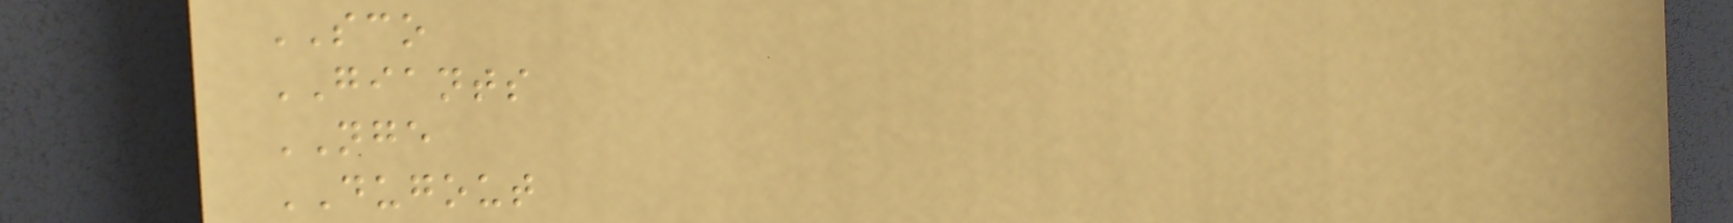SCO
GIANTS
NGE
DUGOUT
